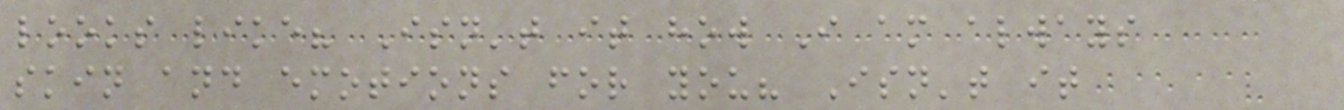looks like? Isn't it how I am always
skin and emotions for you? Isn't it
